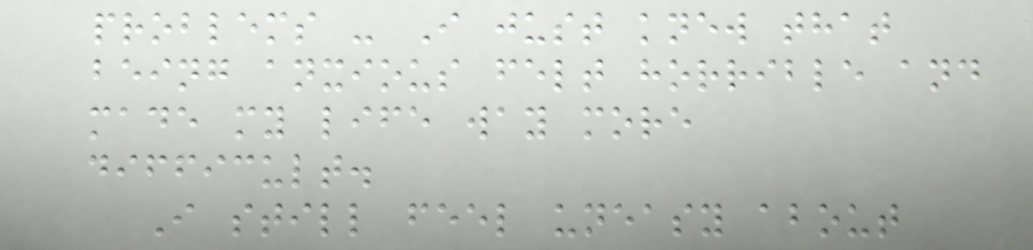problems - I just knew that
being anxious felt horrible and
made my life way more
difficult.
I still feel uneasy about
